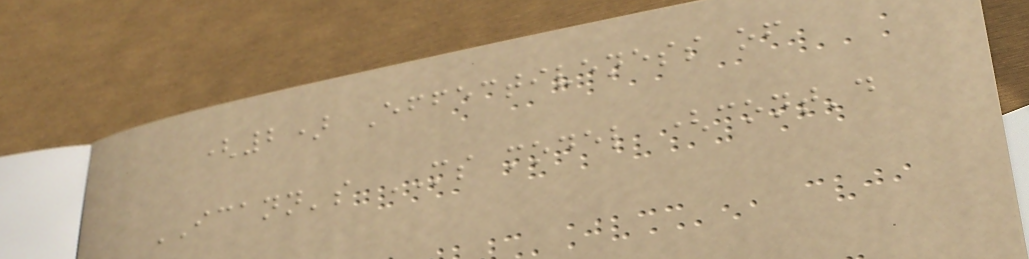(2) Effectiveness of
ICANN's MS model (cont'd
